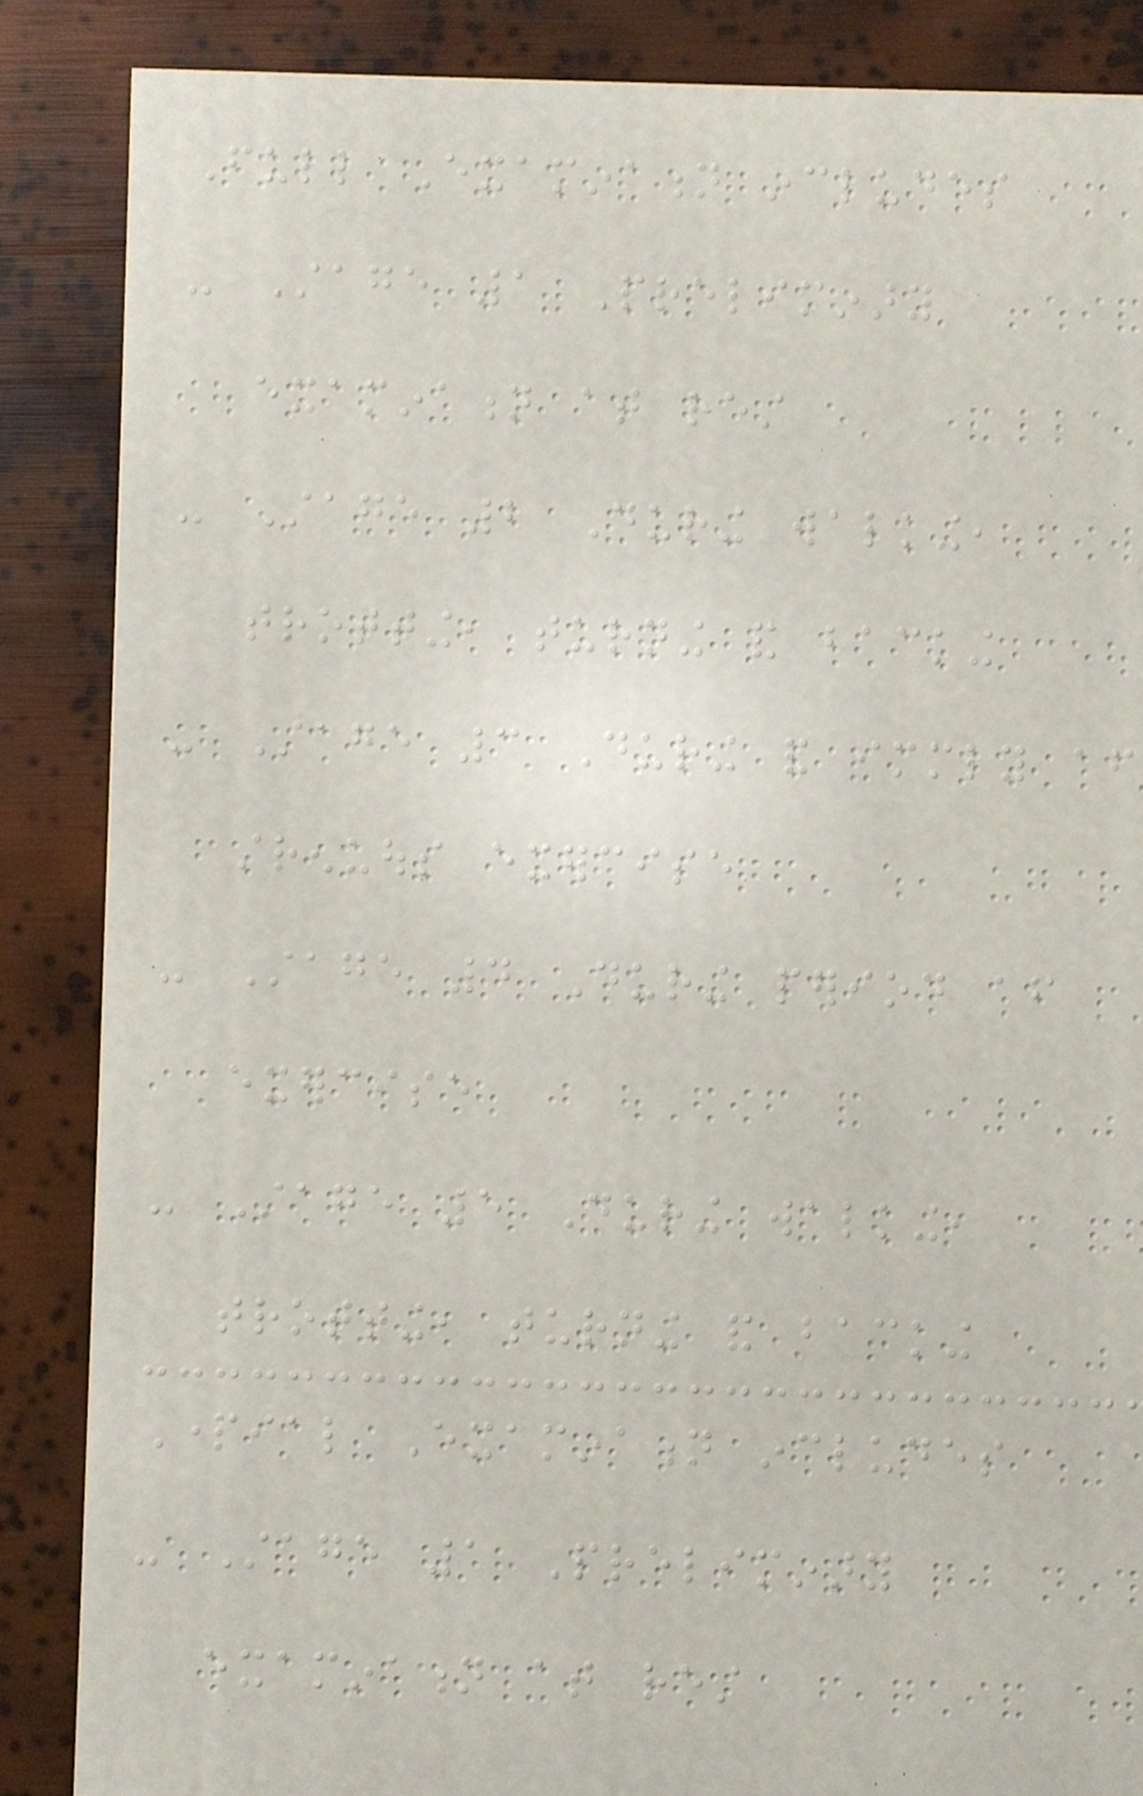Full Examination includes
- Stage 1 Preliminary
examination at rest
- Stage 2 During walking,
trotting, turning and backing
- Stage 3 During and immediately after
strenuous exercise
- Stage 4 During period after
exercise
- Stage 5 During walking,
trotting, turning and backing
Partial Examination includes
- Stage 1 Preliminary
examination at rest
